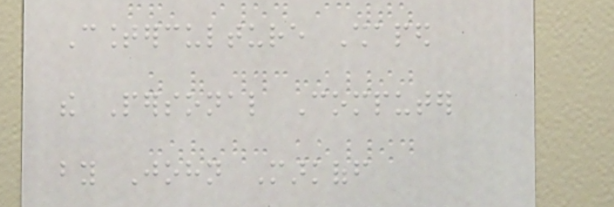Counterculture Shaped
the Personal Computer
by John Markoff
